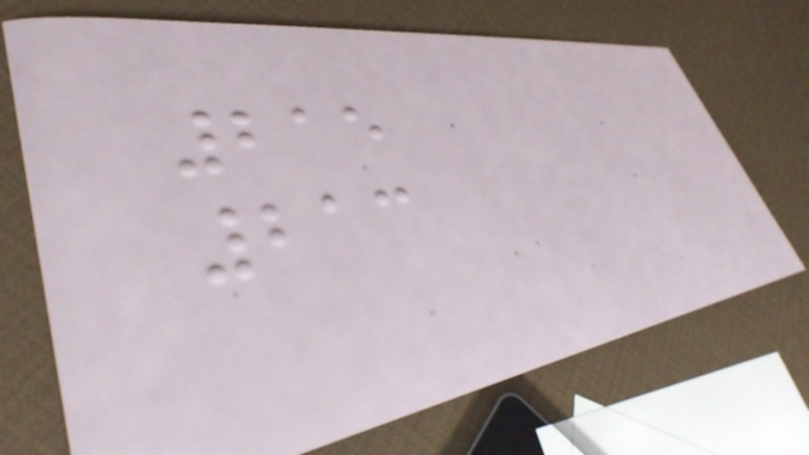215
213
